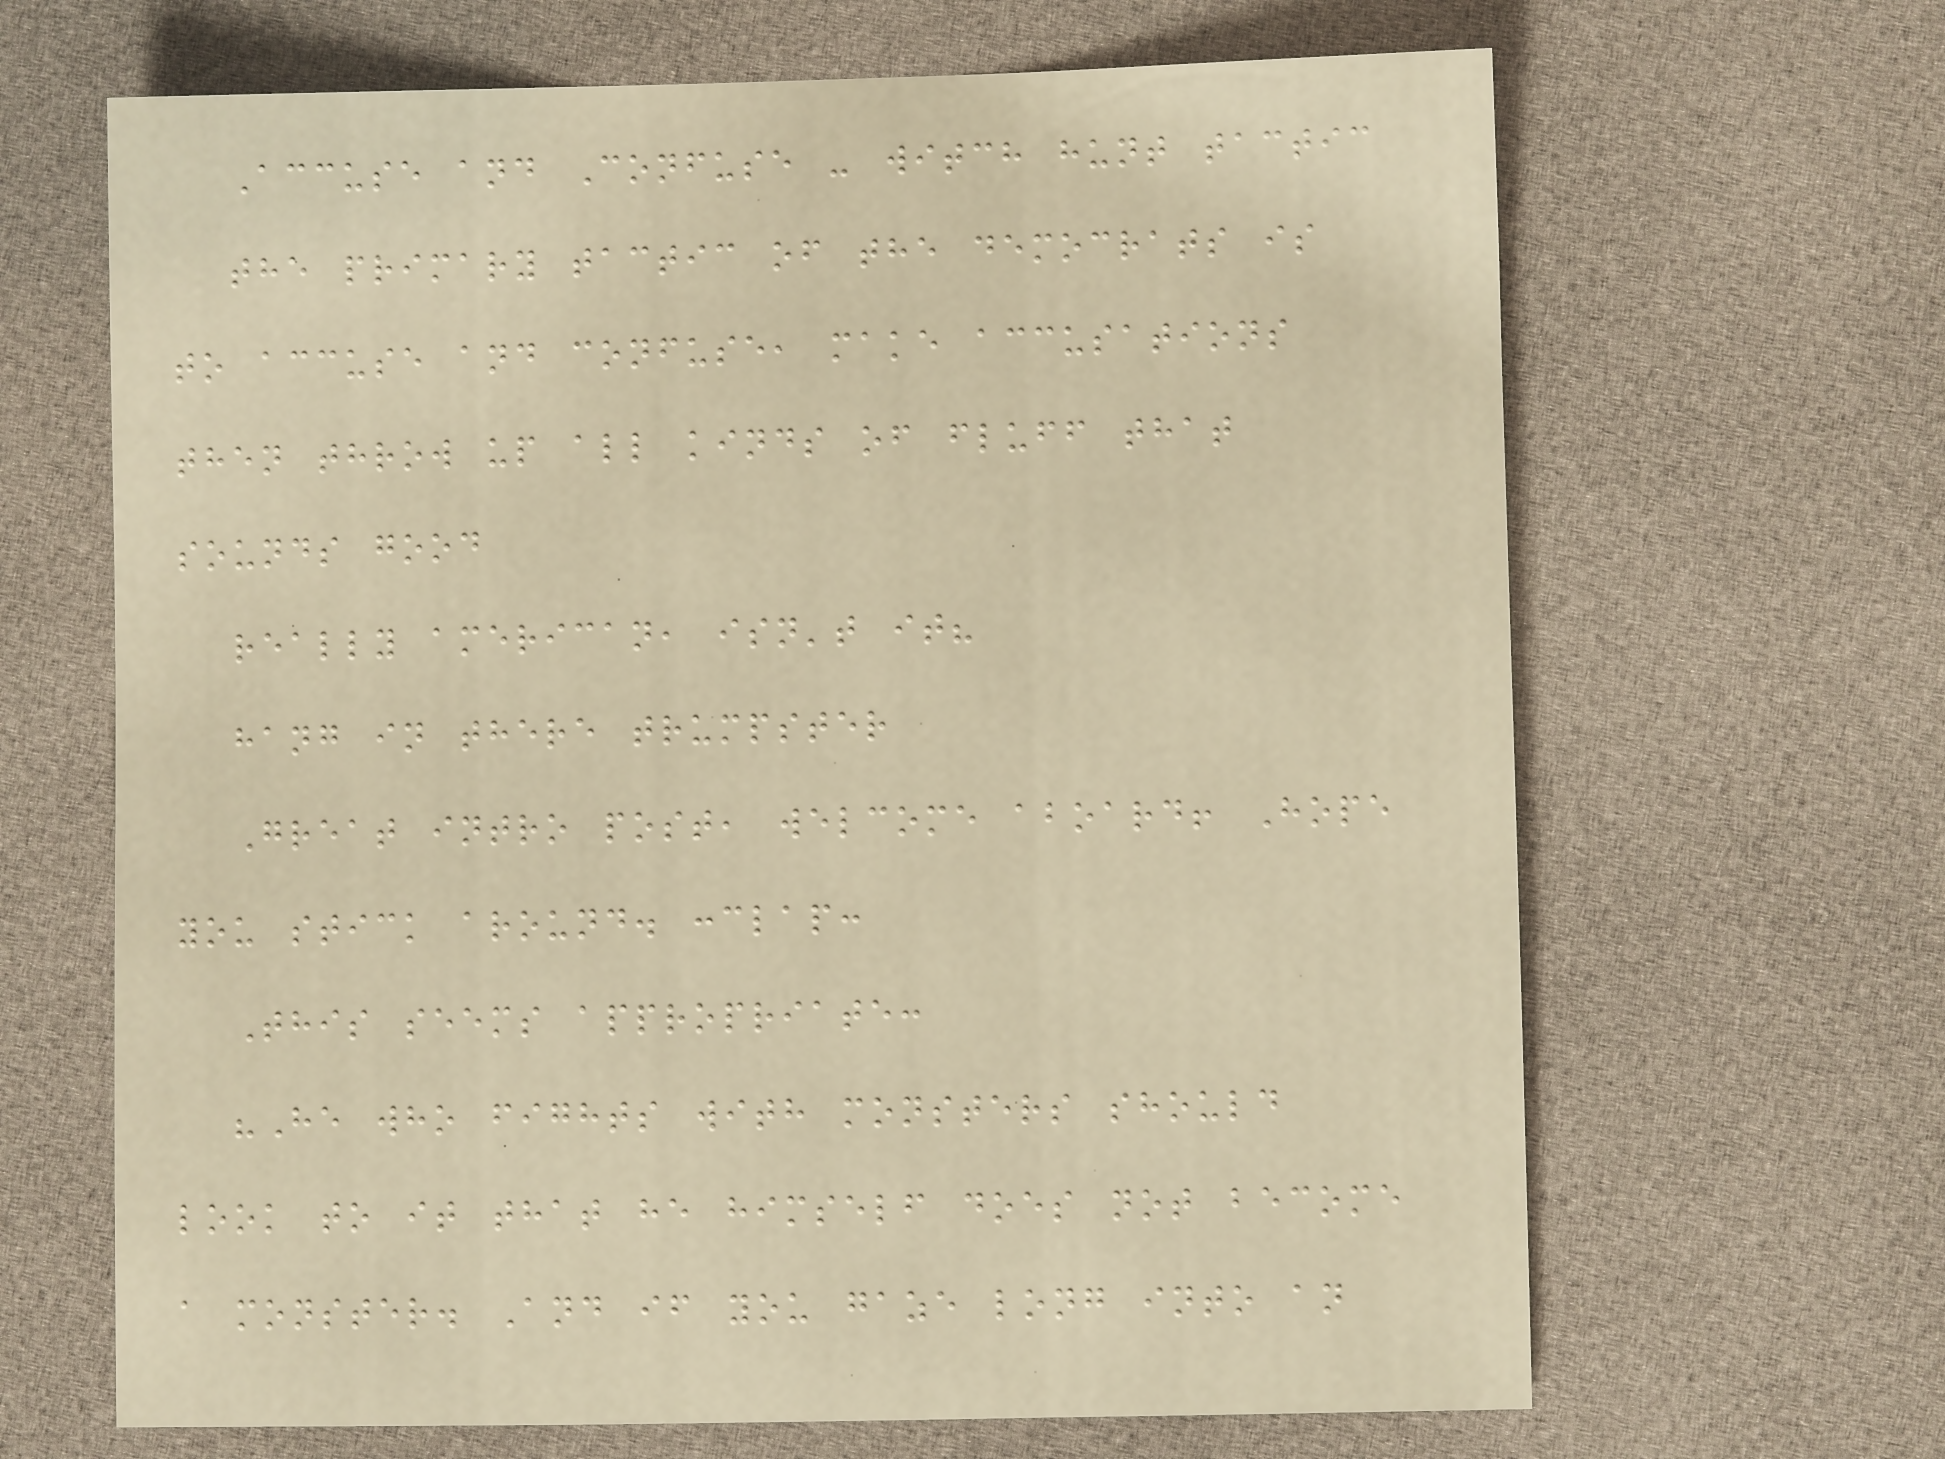Accuse and Confuse - witch hunt tactic
the primary tactic of the democrats is
to accuse and confuse, make accusations
then throw up all kinds of fluff that
sounds good
really american, isn't it?
hang in there trumpster
Great intro post, welcome aboard! Hope
you stick around. :clap:
This seems appropriate:
"He who fights with monsters should
look to it that he himself does not become
a monster. And if you gaze long into an
